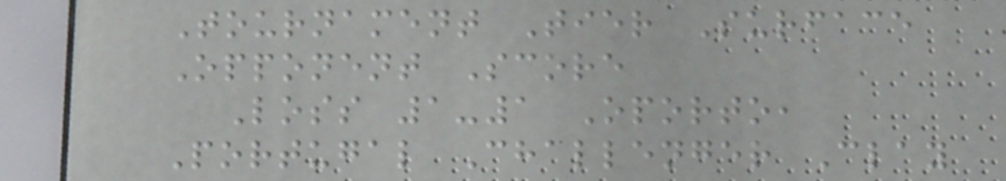Tournament Tier Surface
Opponent Score
Loss 1-1 Oporto,
Portugal Challenger Clay
